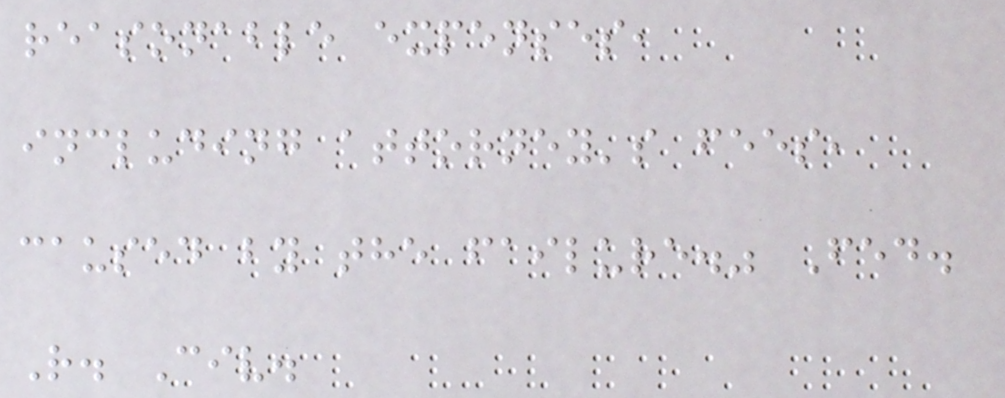reasonable expenses,
including attorney's fees,
caused by the failure." Fed.
R. Civ.
